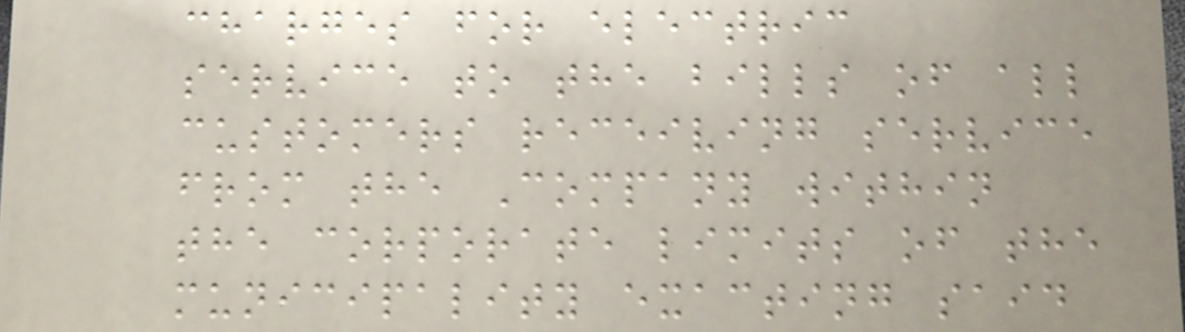charges for electric
service to the bills of all
customers receiving service
from the Company within
the corporate limits of the
municipality exacting said
